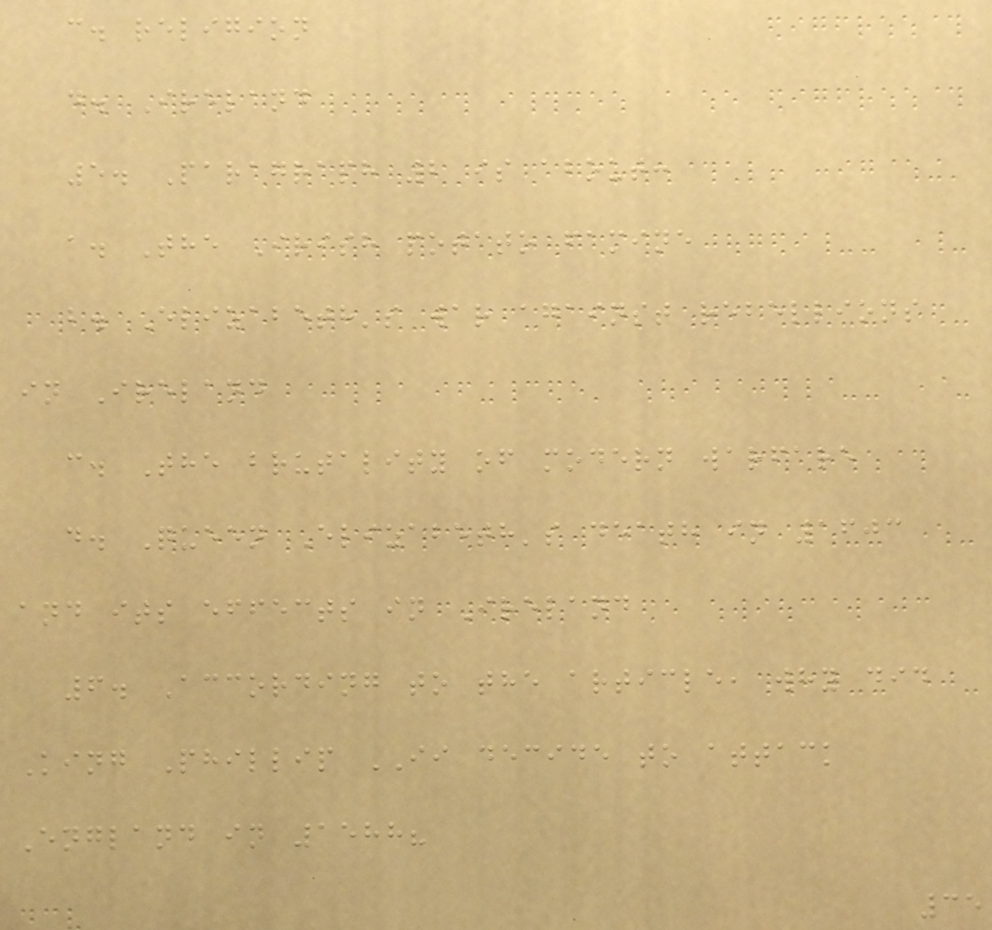c. religion
d. Ireland
5. Paragraph 2 is about:
a. The Irish potato famine
b. Elizabeth's war against rebellions
in Ireland
c. The brutality of modern warfare
d. Queen Elizabeth's death in 1603
and its effects in Ireland
6. According to the article, why did
King Phillip II decide to attack
England in 1588?
35
